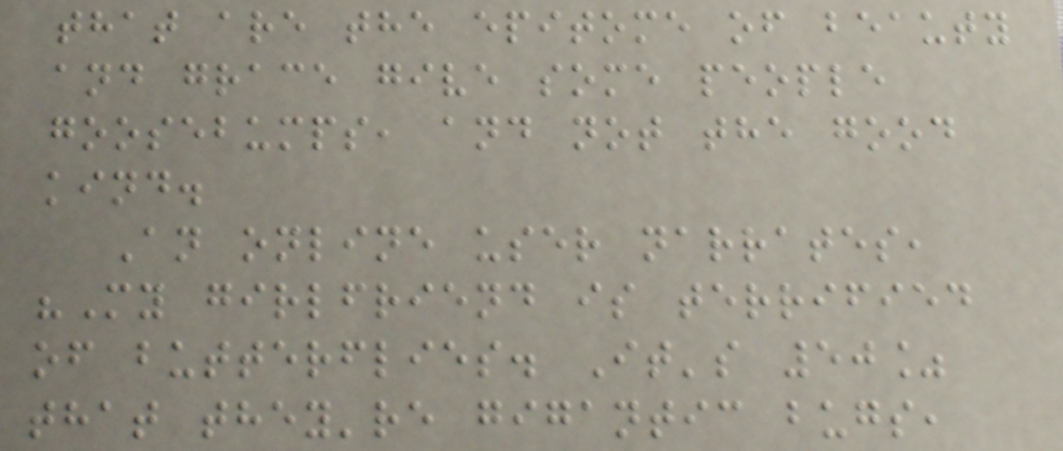that are the epitome of beauty
and grace give some people
goosebumps, and not the good
kind.
An online user narrates,
"My girlfriend is terrified
of butterflies. It's 50%
that they're gigantic bugs,
